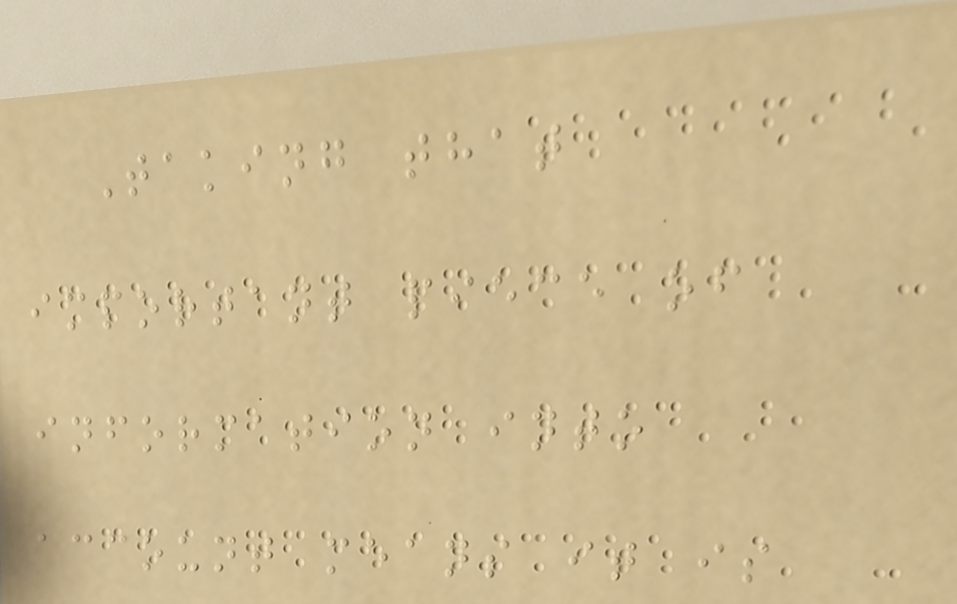Taking that
important piece of
information into
account means it is
